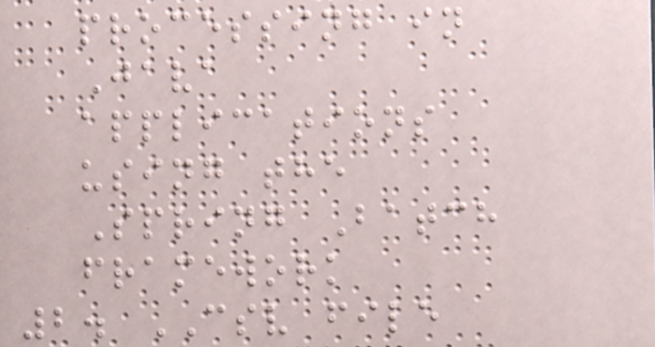processing in
Java
applications
using the
Spring Batch
framework
2. CSV file
